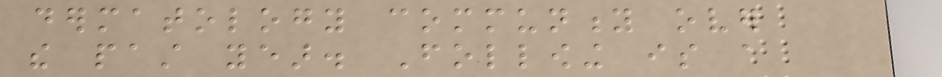dermatology community over
the past year. Following is a
